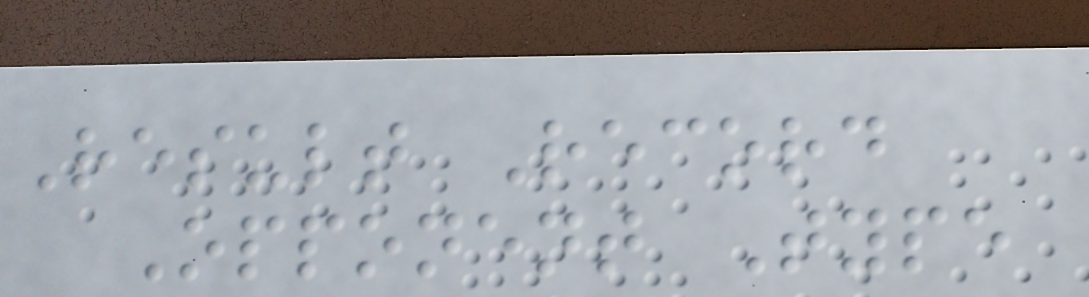Result Record
Opponent Type
